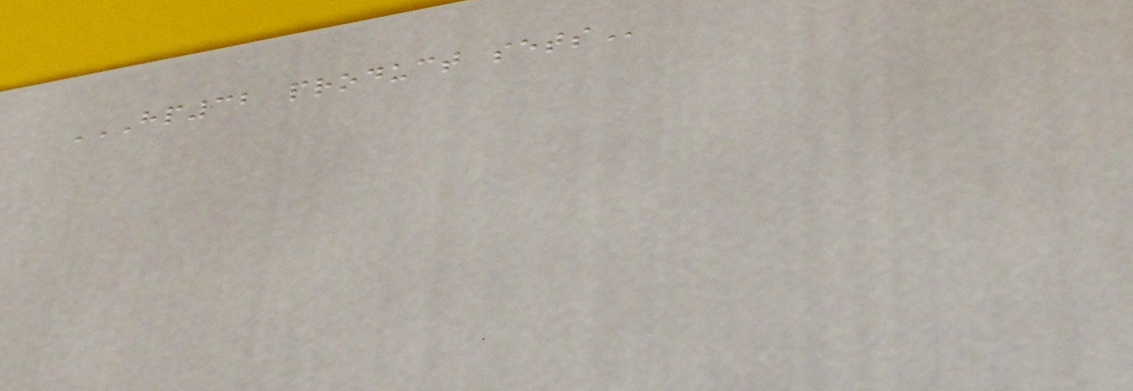HP32 PRODUCT SETS
